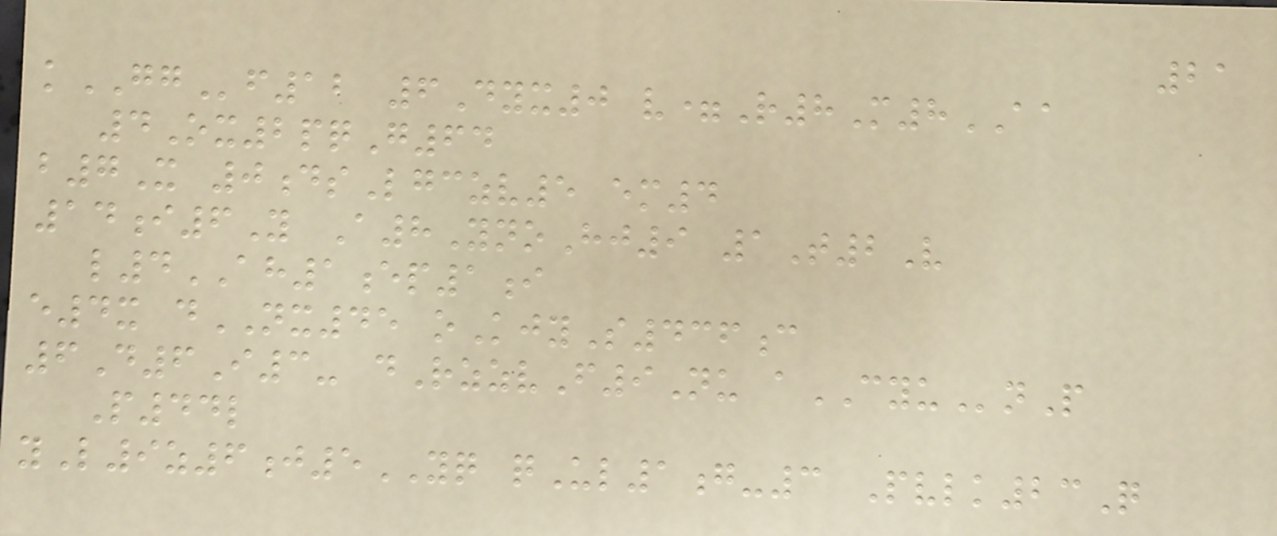21
kGGf12 6Dyx0 v=R8M8AA
4Ox2pqG64
b7X 0dsLgczv5 em4
14i6Y A8YnoHj9 1T2V
l4AH1ep1i
e4x dNX45 oKjyS436c
6D6I3- dRzzvF9Nu aCYUnP
P44l
yL9z6j5YQ qUl1g-3 Pvlk23Q
